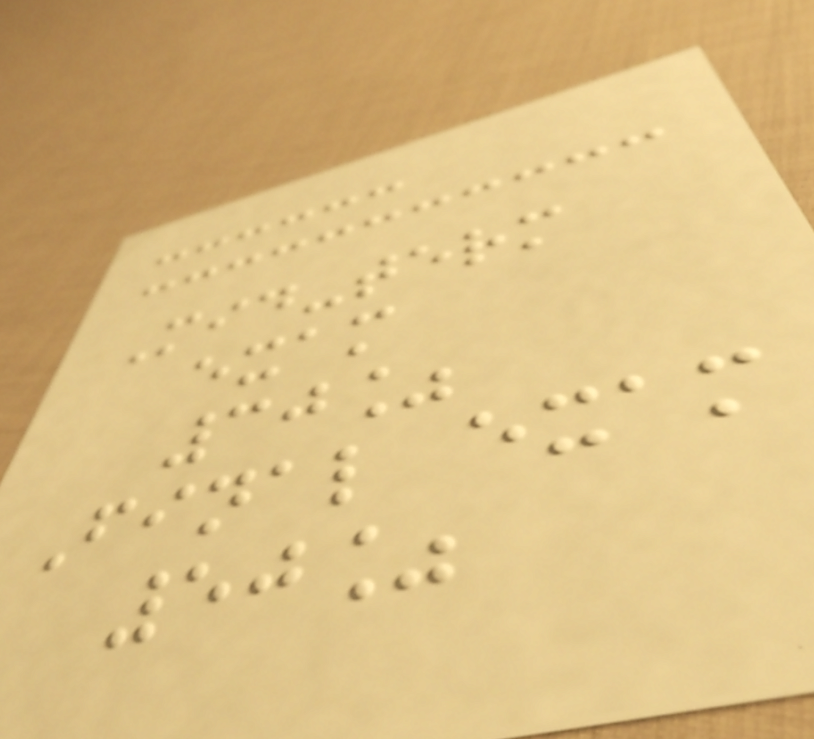Mid-term
exam
30%
Final exam
50%
